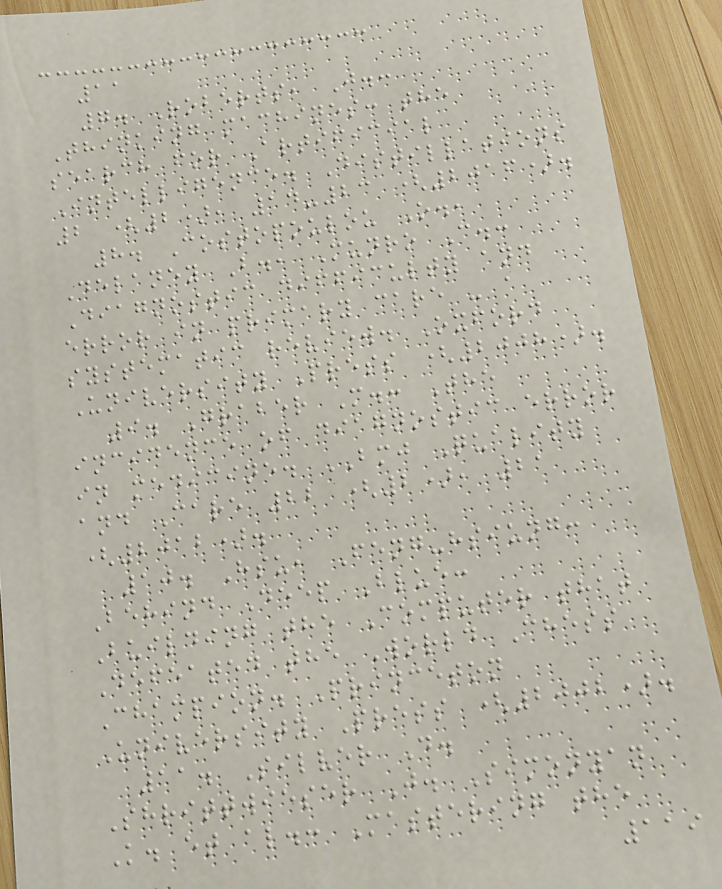11
7. Roberts, J.:
Thinking machines: the
search for Artificial
Intelligence. Distillations
2 (2), 14-23 (2016).
8. Costopoulou O.,
Delaney B., Munro C.:
Diagnostic difficulty and
error in primary care - a
systematic review. Oxford
University Press (2008).
9. Graber M.: The
incidence of diagnostic error
in medicine. BMJ Quality
and Care 22 (2), 21
(2012).
10. Hsu, Feng-hsiung:
Behind Deep Blue:
Building the Computer that
Defeated the World Chess
Champion. Princeton
University Press (2002).
11. Silver D.
Shrittwieser J. Simonyan
K. et al.: Mastering the
119
